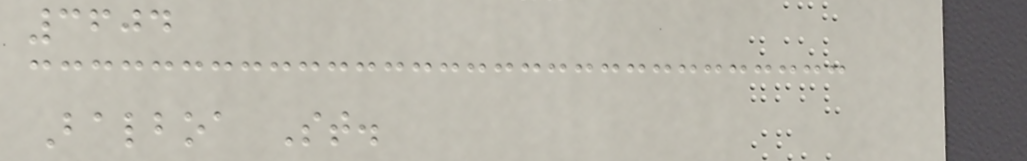3604
Balboa St.
